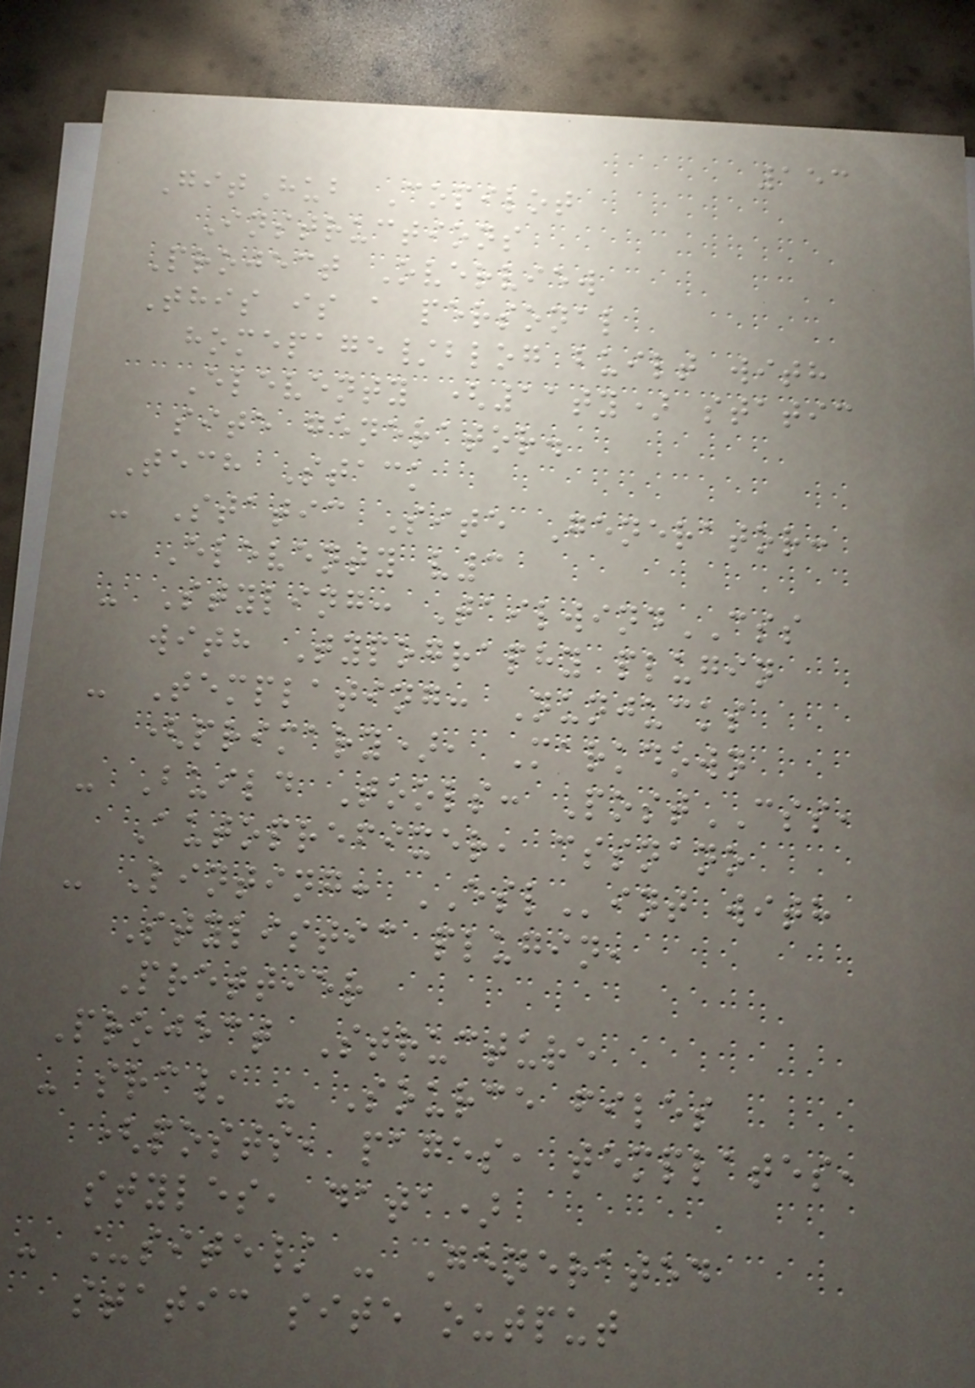153
GitHub Copilot
Instructions
Project Overview
This is a personal
homepage/blog built with
Eleventy (11ty) static
site generator.
Tech Stack
- Static Site Generator:
Eleventy v3
- Styling: TailwindCSS
with Typography plugin
- Templating: Nunjucks
(primary), Markdown
- Build Tools: PostCSS,
Autoprefixer, cssnano
- Linting: ESLint with
Stylistic plugin,
Prettier
Project Structure
- src/ - Source files
(posts, pages, templates,
styles, data)
- _site/ - Generated
static site output
